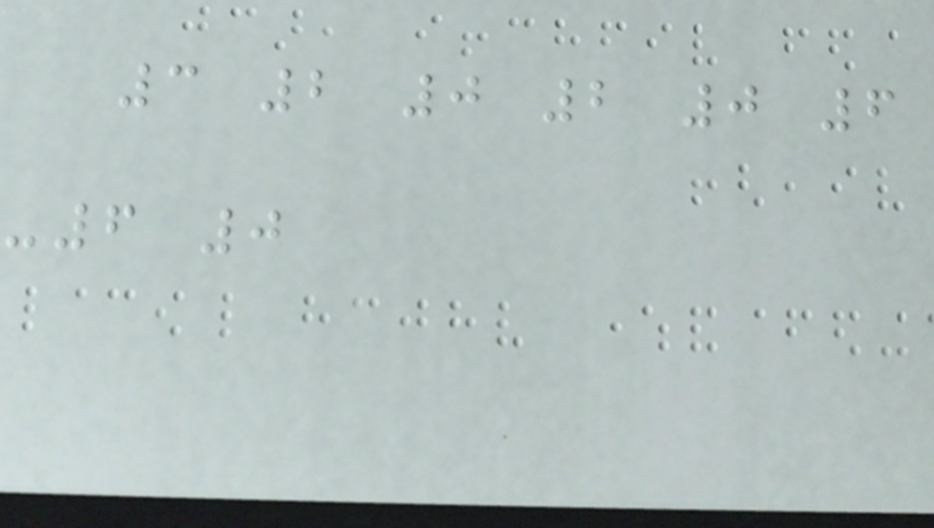3 2 0 2 0 6
-6 0
